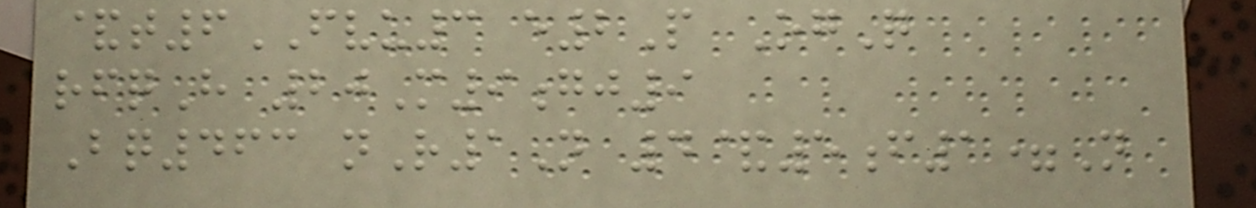&t6FVU3 e2P OgQ
rfqH 20M9gj9
Bq463 nR1N 4&5f1=N
